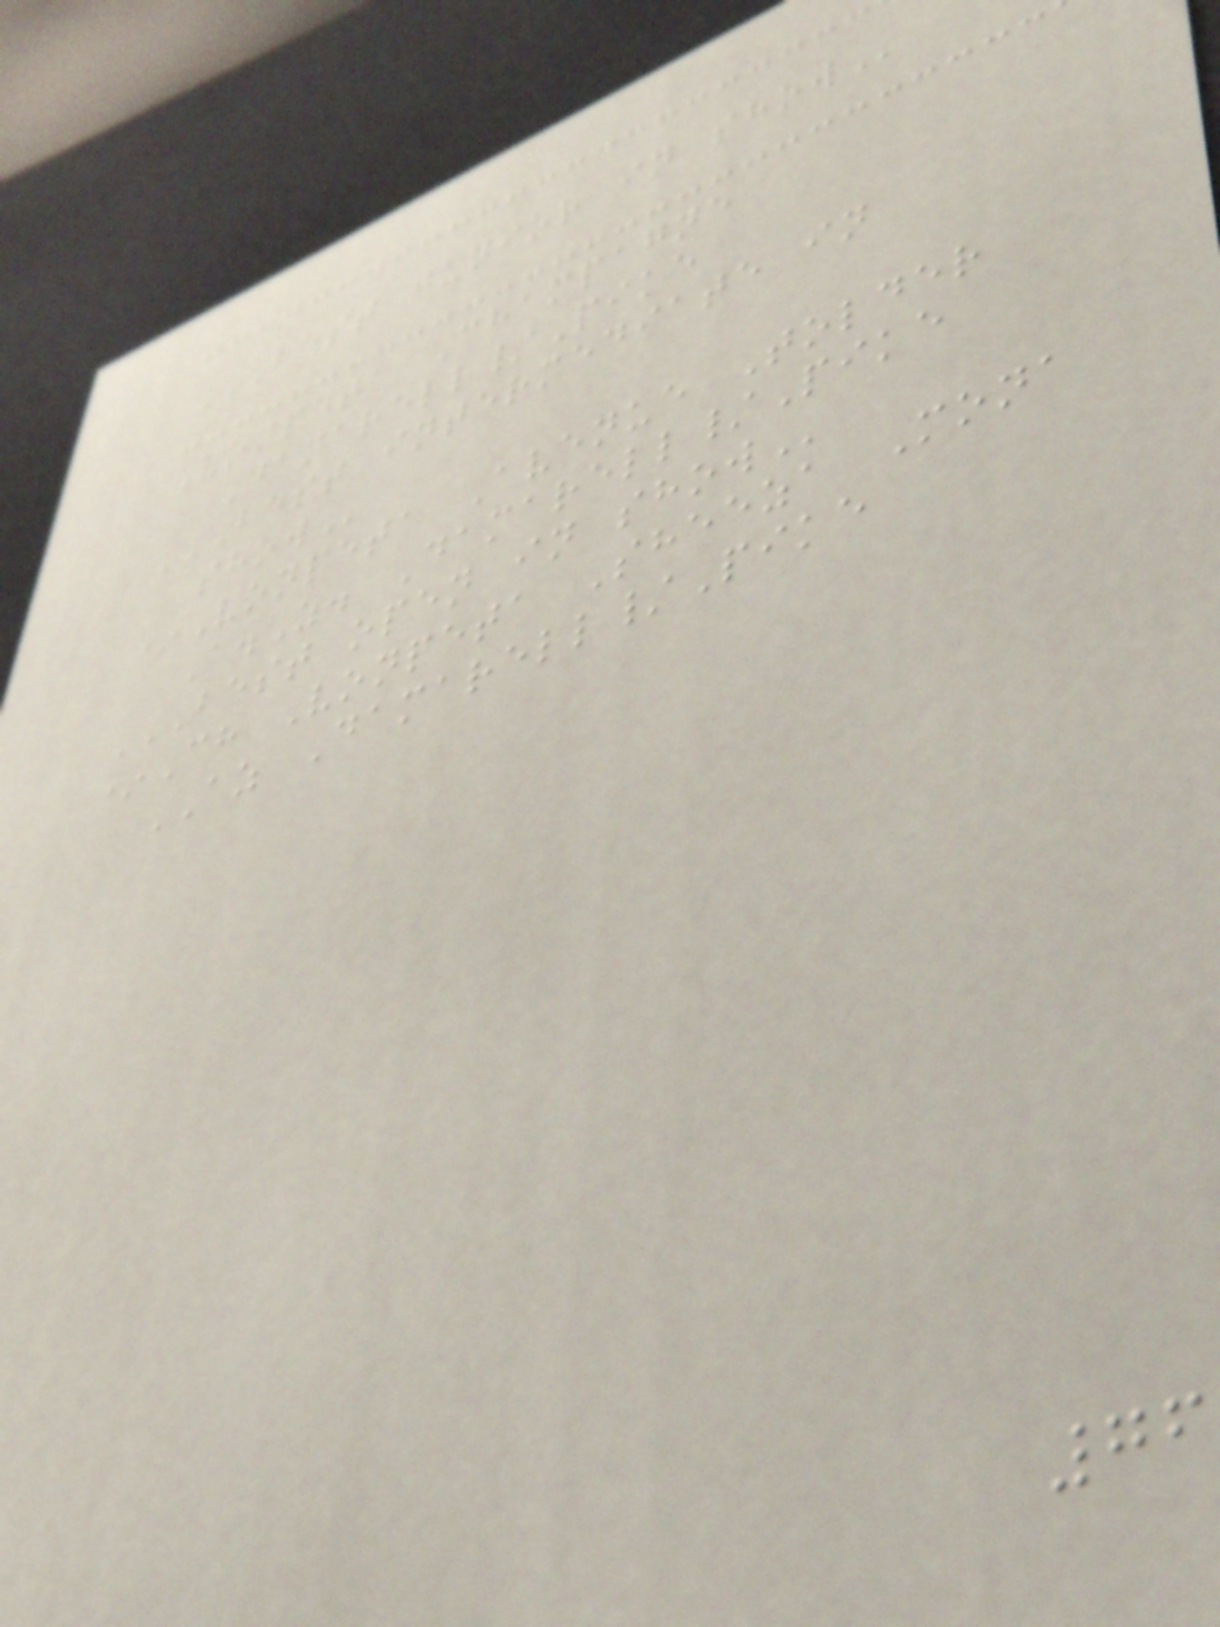BEST JUNIOR IN SHOW
Vonpeta Champagne
Damarell/Pike
BEST INTERMEDIATE IN
*Vonpeta Avenue Tolder
A.Z. Damarell/Pike
BEST OPEN IN SHOW
*Ch Vonpeta Sheeza Mona
AZ Damarell/Pike
76
